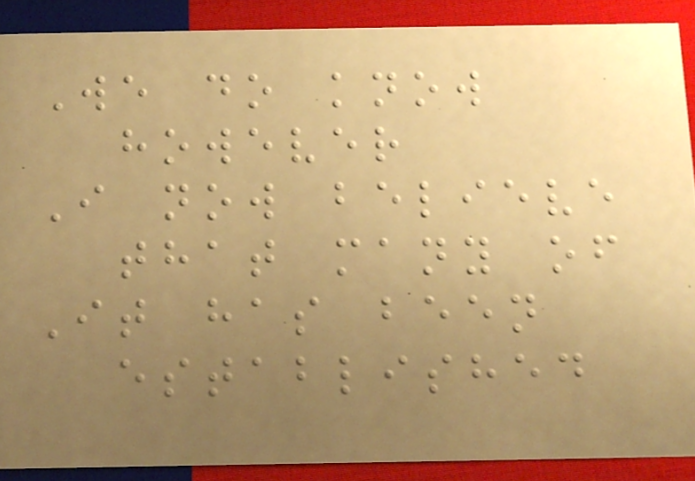We do know
however
I now believe
that many of
It has been
established
